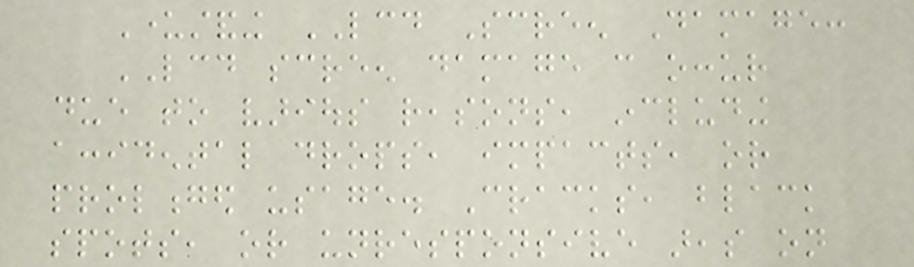Understanding LCD Screen Damage:
LCD screen damage can occur
due to various reasons, including
accidental drops, impacts, or
prolonged usage. Cracks, black
spots, or unresponsive areas on
